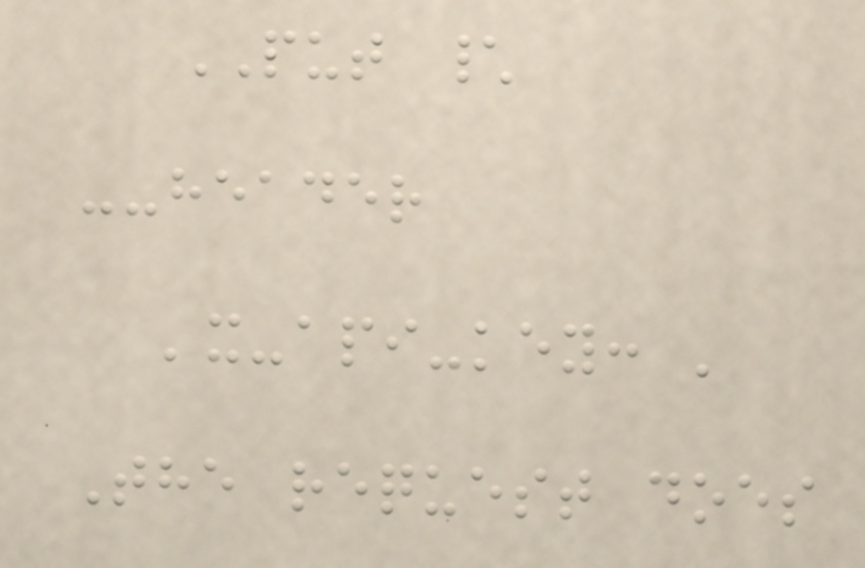PUT \
--header
'x-api-key: '
The request does
